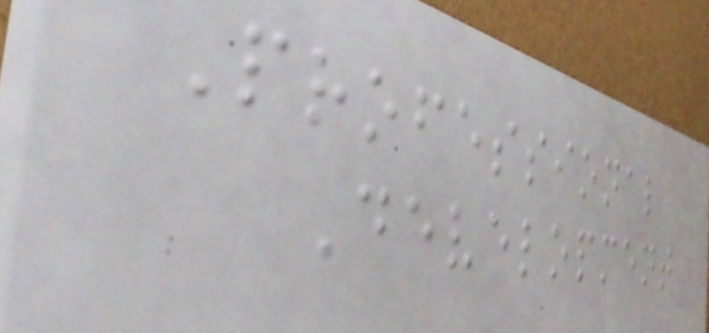Professional
Development
